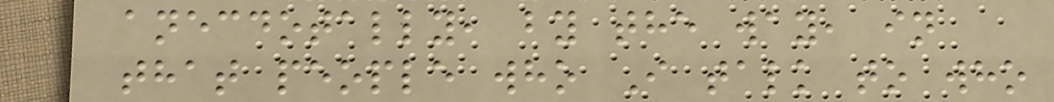anecdotally, by the way, in
that people who I talk to who
